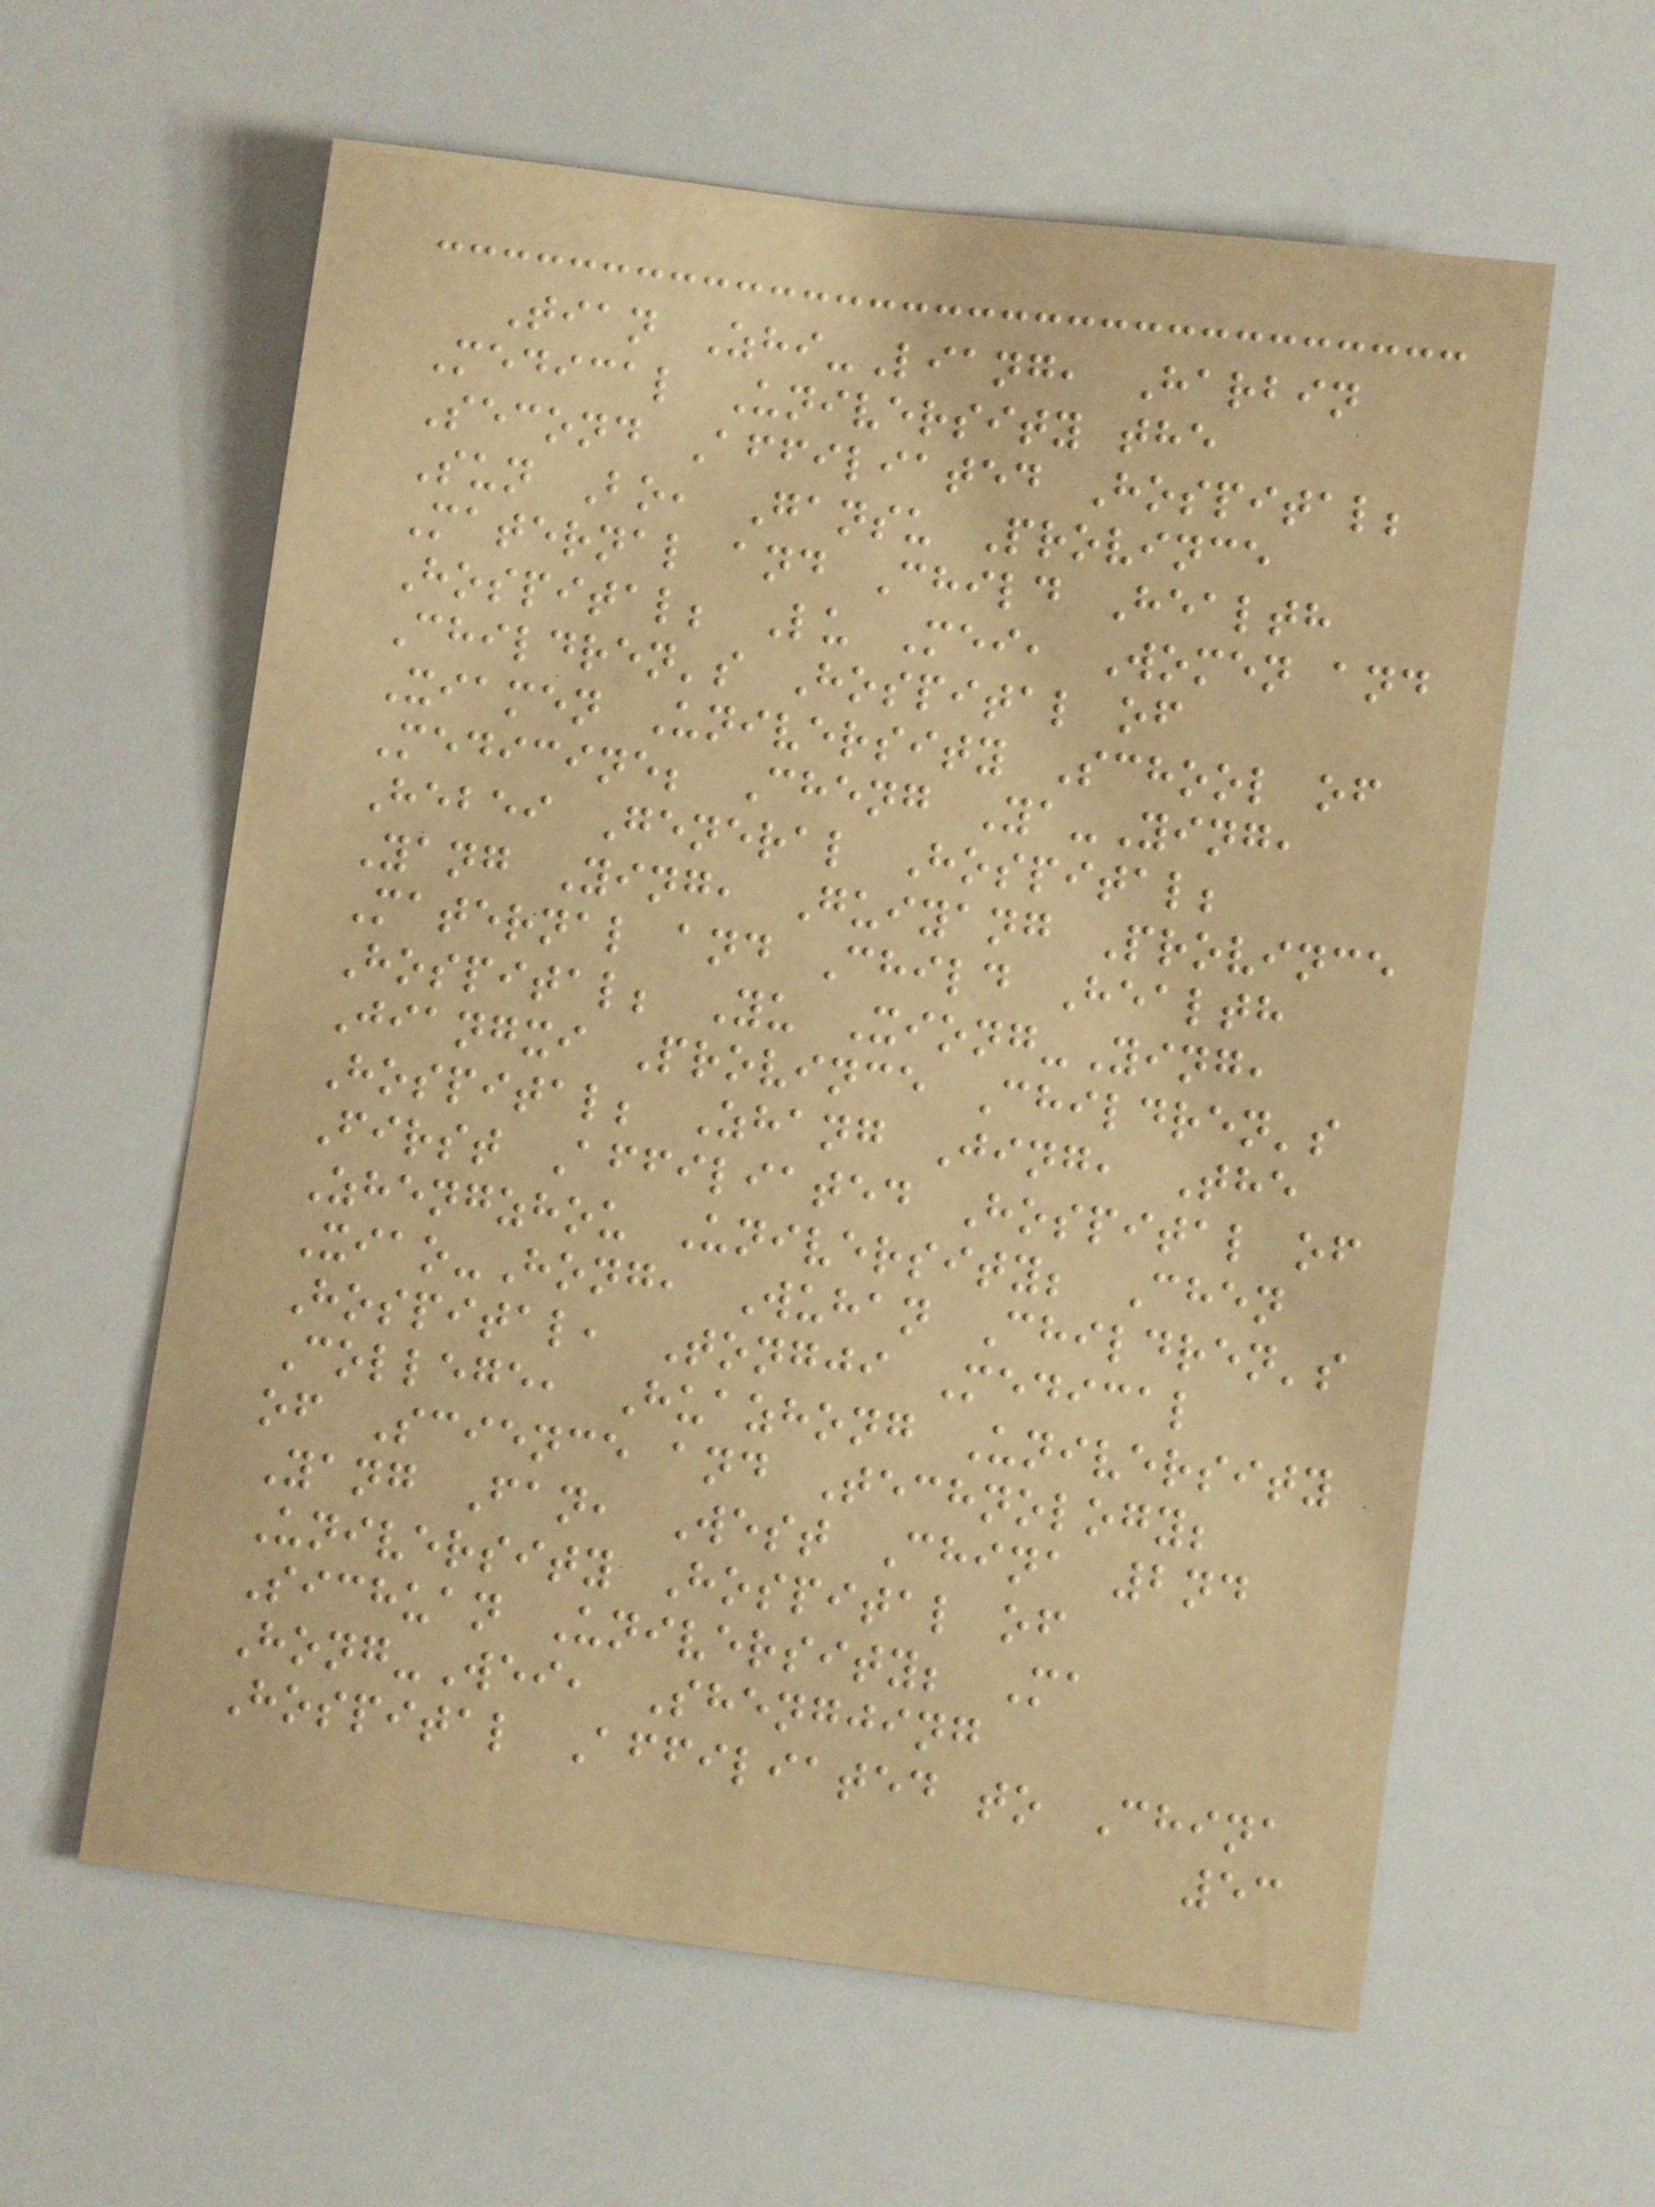Tian Zhi-Liang, Harbin
Medical University the
Second Affiliated Hospital;
Sun Bo, Gansu Province
Maternal and Child Health
Hospital; Lu Mei, Women and
Children's Hospital of
Xiamen University School of
Medicine; Cheng Ya-Ying,
Hebei General Hospital;
Yang Ying, Guiyang Province
Maternal and Child Health
Hospital; Yu Xiong-Ying,
Jiangxi Province Children's
Hospital; Zhang Jing, The
First Affiliated Hospital of
Zhengzhou University; Chen
Xiao-Hong, Wuhan Children's
Hospital, Tongji Medical
College, Huazhong University
of Science and Technology;
Yang Fan, West China 2nd
University Hospital of
Sichuan University; Ma
Hong-Wei, Shengjing
Hospital Affiliated to China
53
